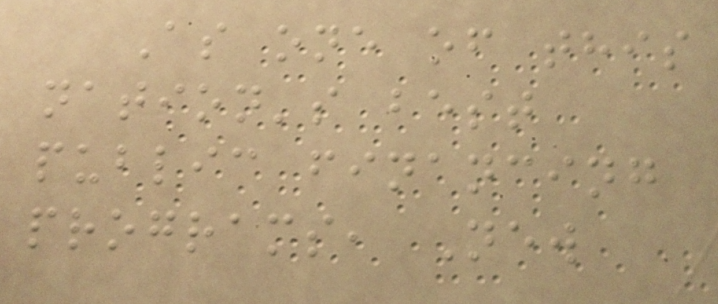As one of this
nation's best
public financing
programs, New
